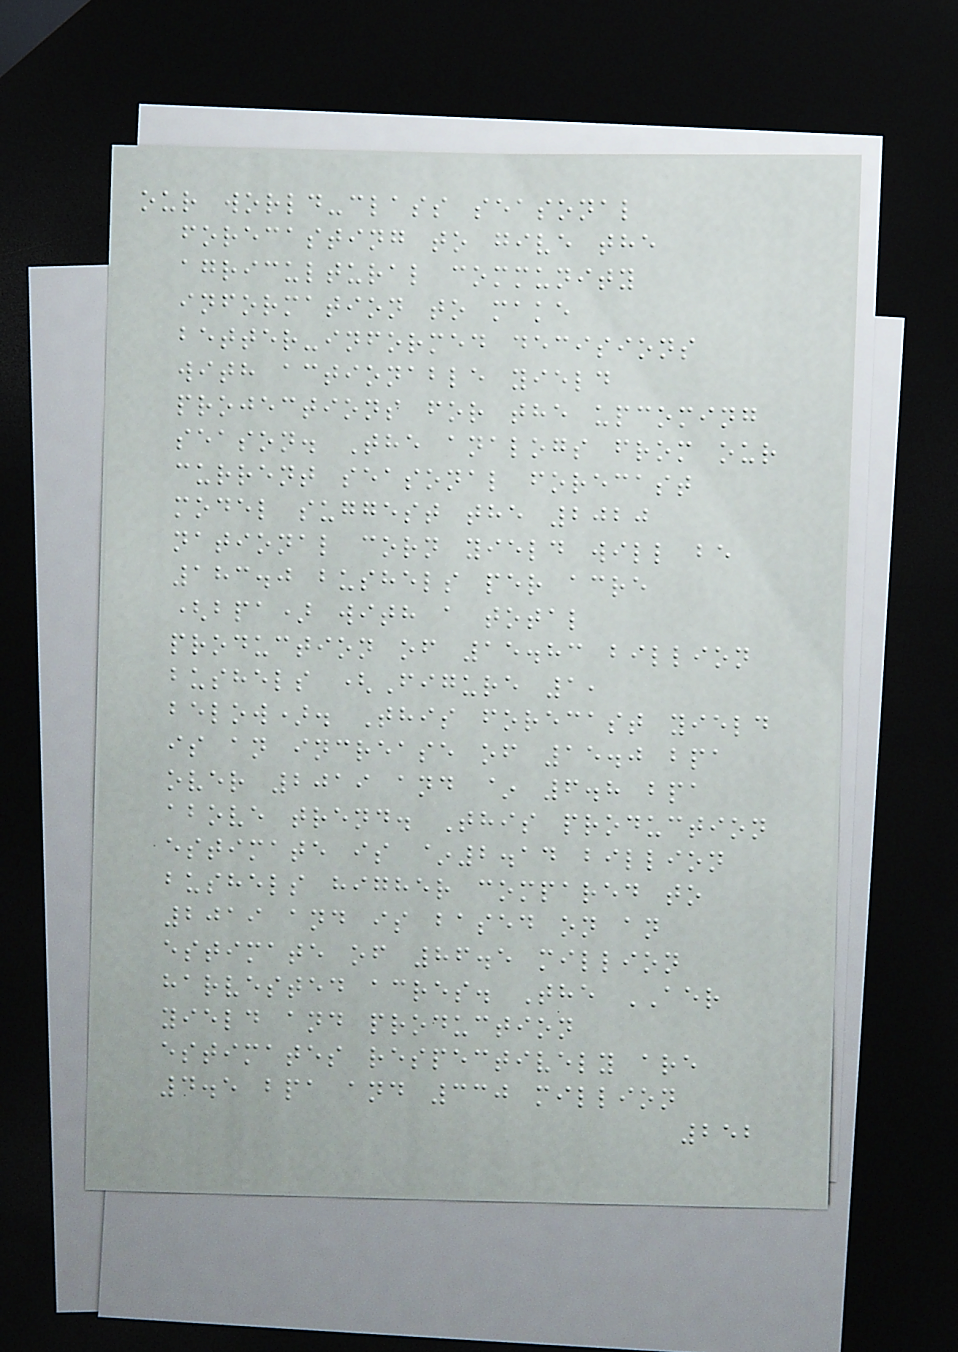our world-class seasonal
forecasting to give the
agricultural community
information to make
better-informed decisions
with actionable yield
projections for the upcoming
season. The analogs from our
current seasonal forecast
model suggest the 2020
national corn yield will be
183.0 bushels per acre
(bpa) with a total
production of 15.83 billion
bushels (Figure 1,
below). This forecast yield
is an increase of 15.0 bpa
over 2019 and ~ 6.8 bpa
above trend. This production
estimate is ~2.14 billion
bushels higher compared to
2019 and is based on an
estimate of 86.5 million
harvested acres. The AER
yield and production
estimates respectively are
4.5 bpa and 330 million
252
